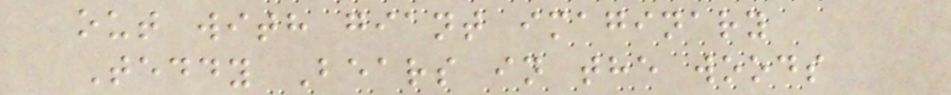out with giant imaginary
Teddy Bears in the woods
